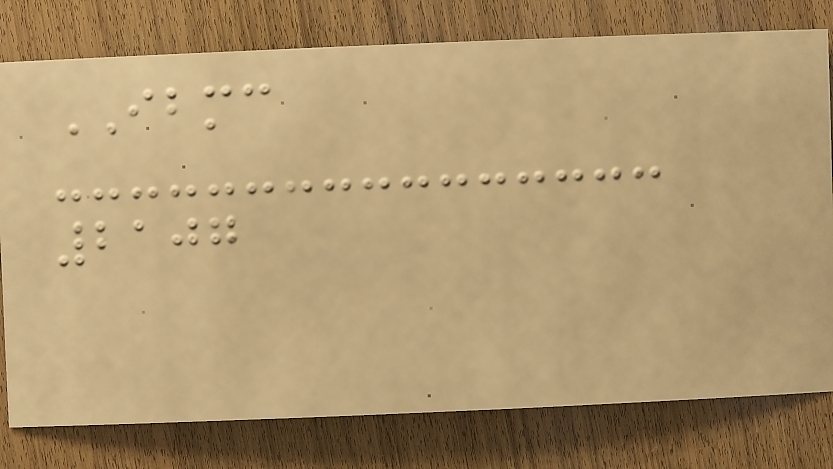IBMC
2107
